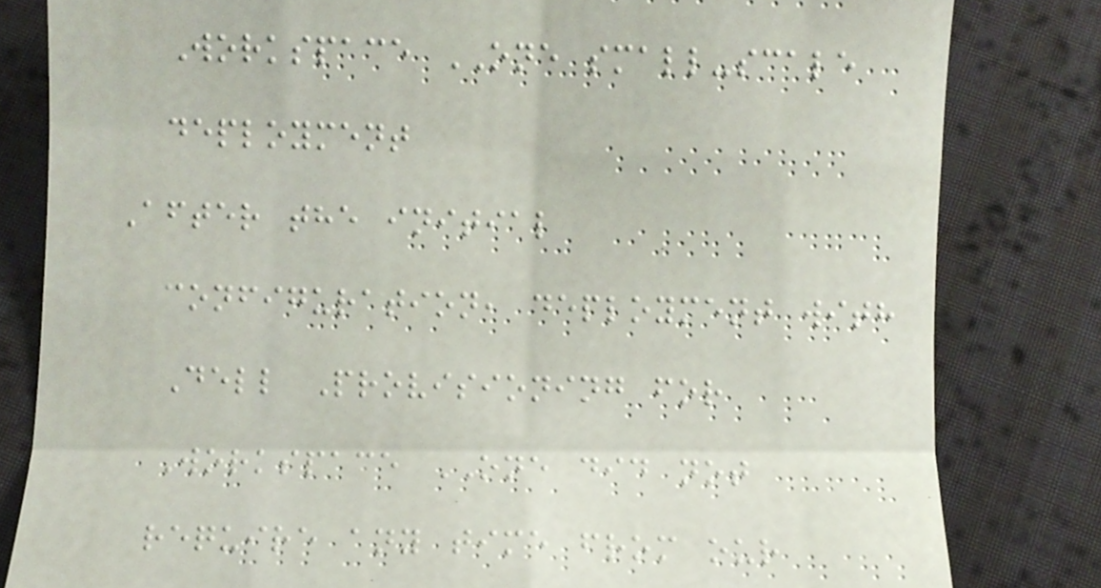Workspace ONE small-scale
deployment
After the initial
configuration, deployment with
Dell Provisioning for
Workspace ONE did not
require any time from our
